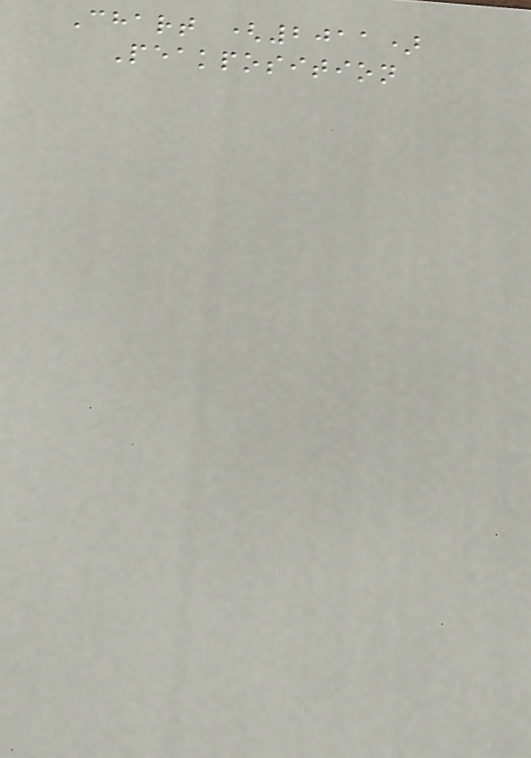Chart (2011)
Peakposition
